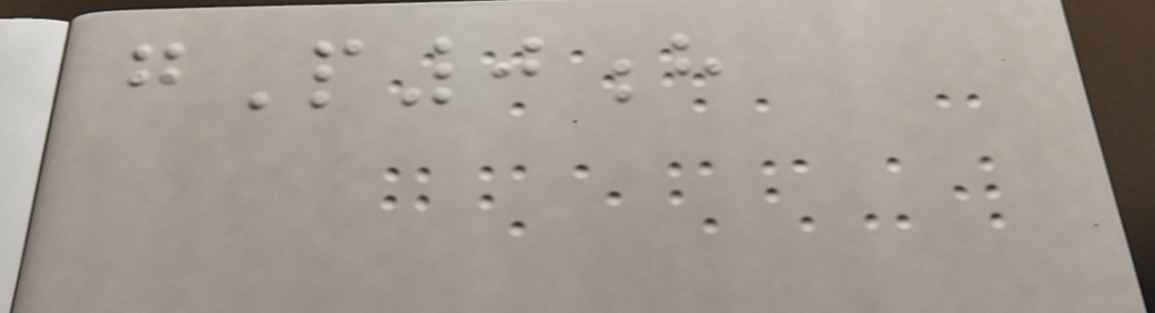gP0h
